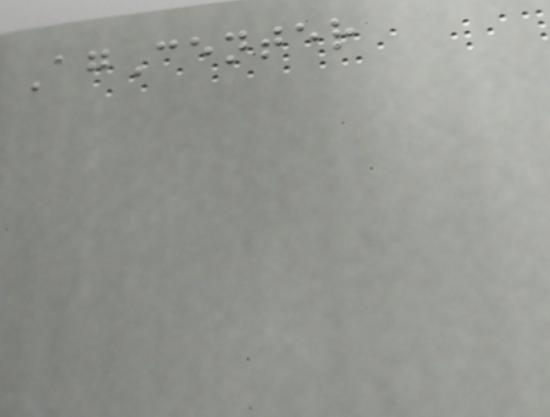AgCenter
